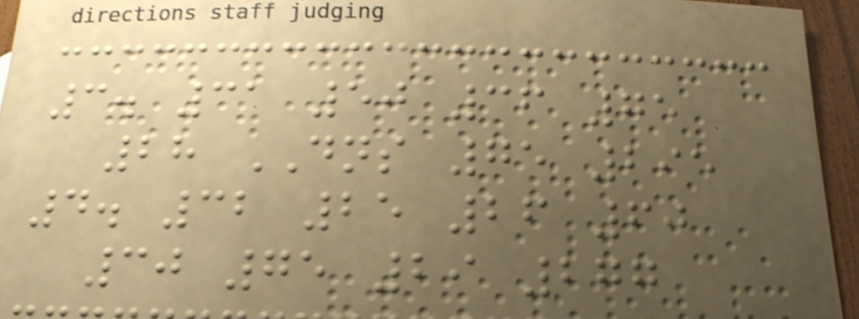3. 31 50 36 75
28 DNS 75 295
4. 32 25 26 60
30 75 29 277
